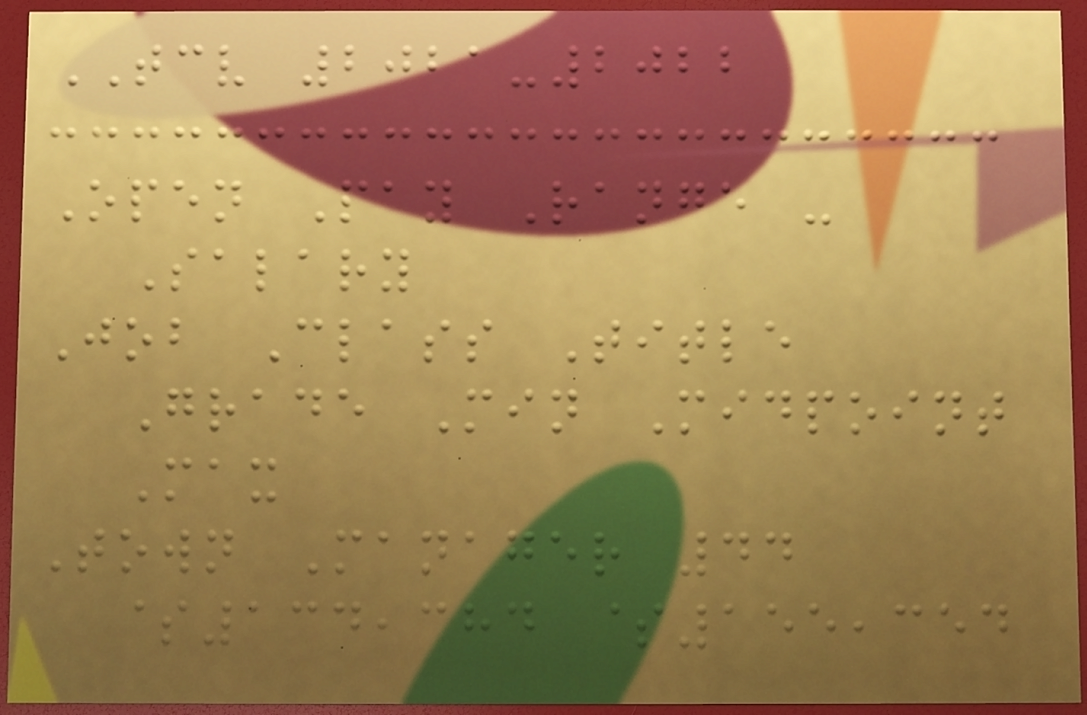TCV 2021-2022
Open Pay Range -
Salary
Job Class Title
Grade Min Midpoint
Max
Town Manager 44
$134,384 $155,354
